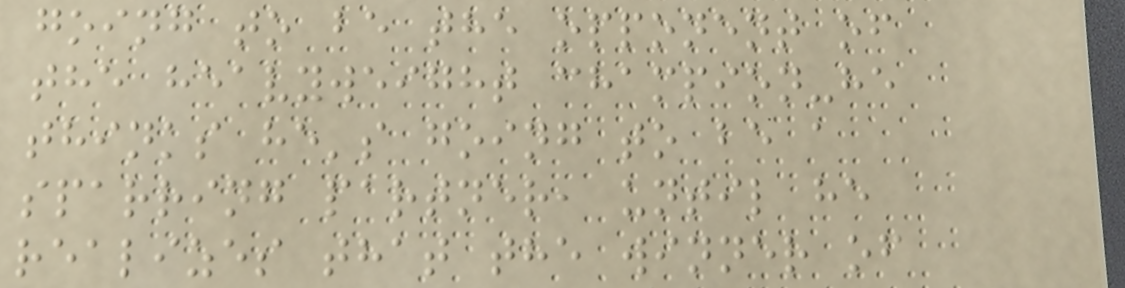going to be the opponent of
the heavyweight champion-he
thinks he's going to be a
sparring partner, until he
realizes that the winner of
